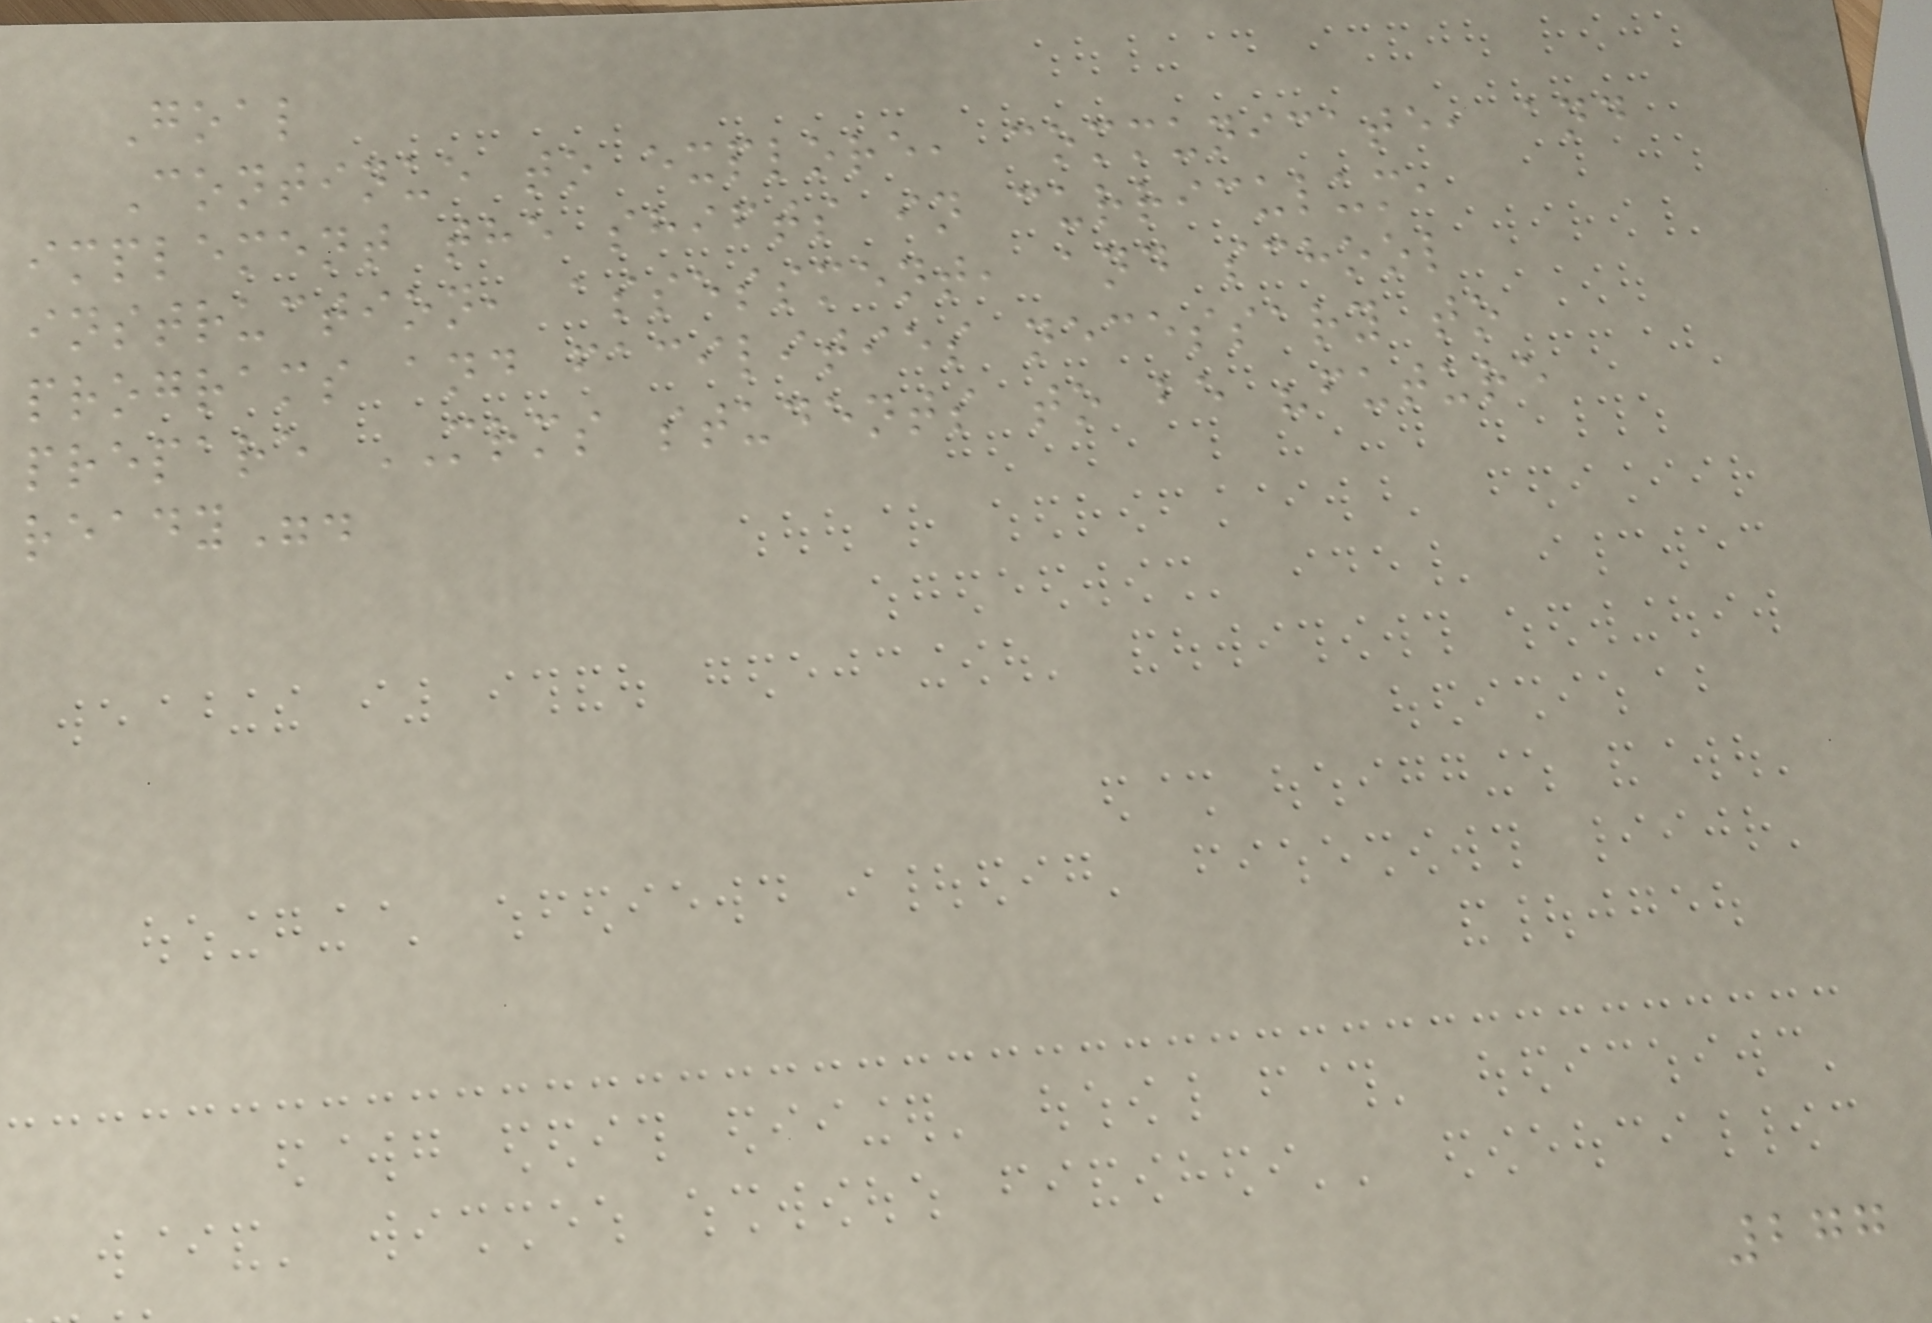Goal
Continue to explore, communicate, and
implement the shifts in curriculum,
instruction, assessment, and school
programs and facilities necessary to
prepare MRMS students to be "future
ready".
277
